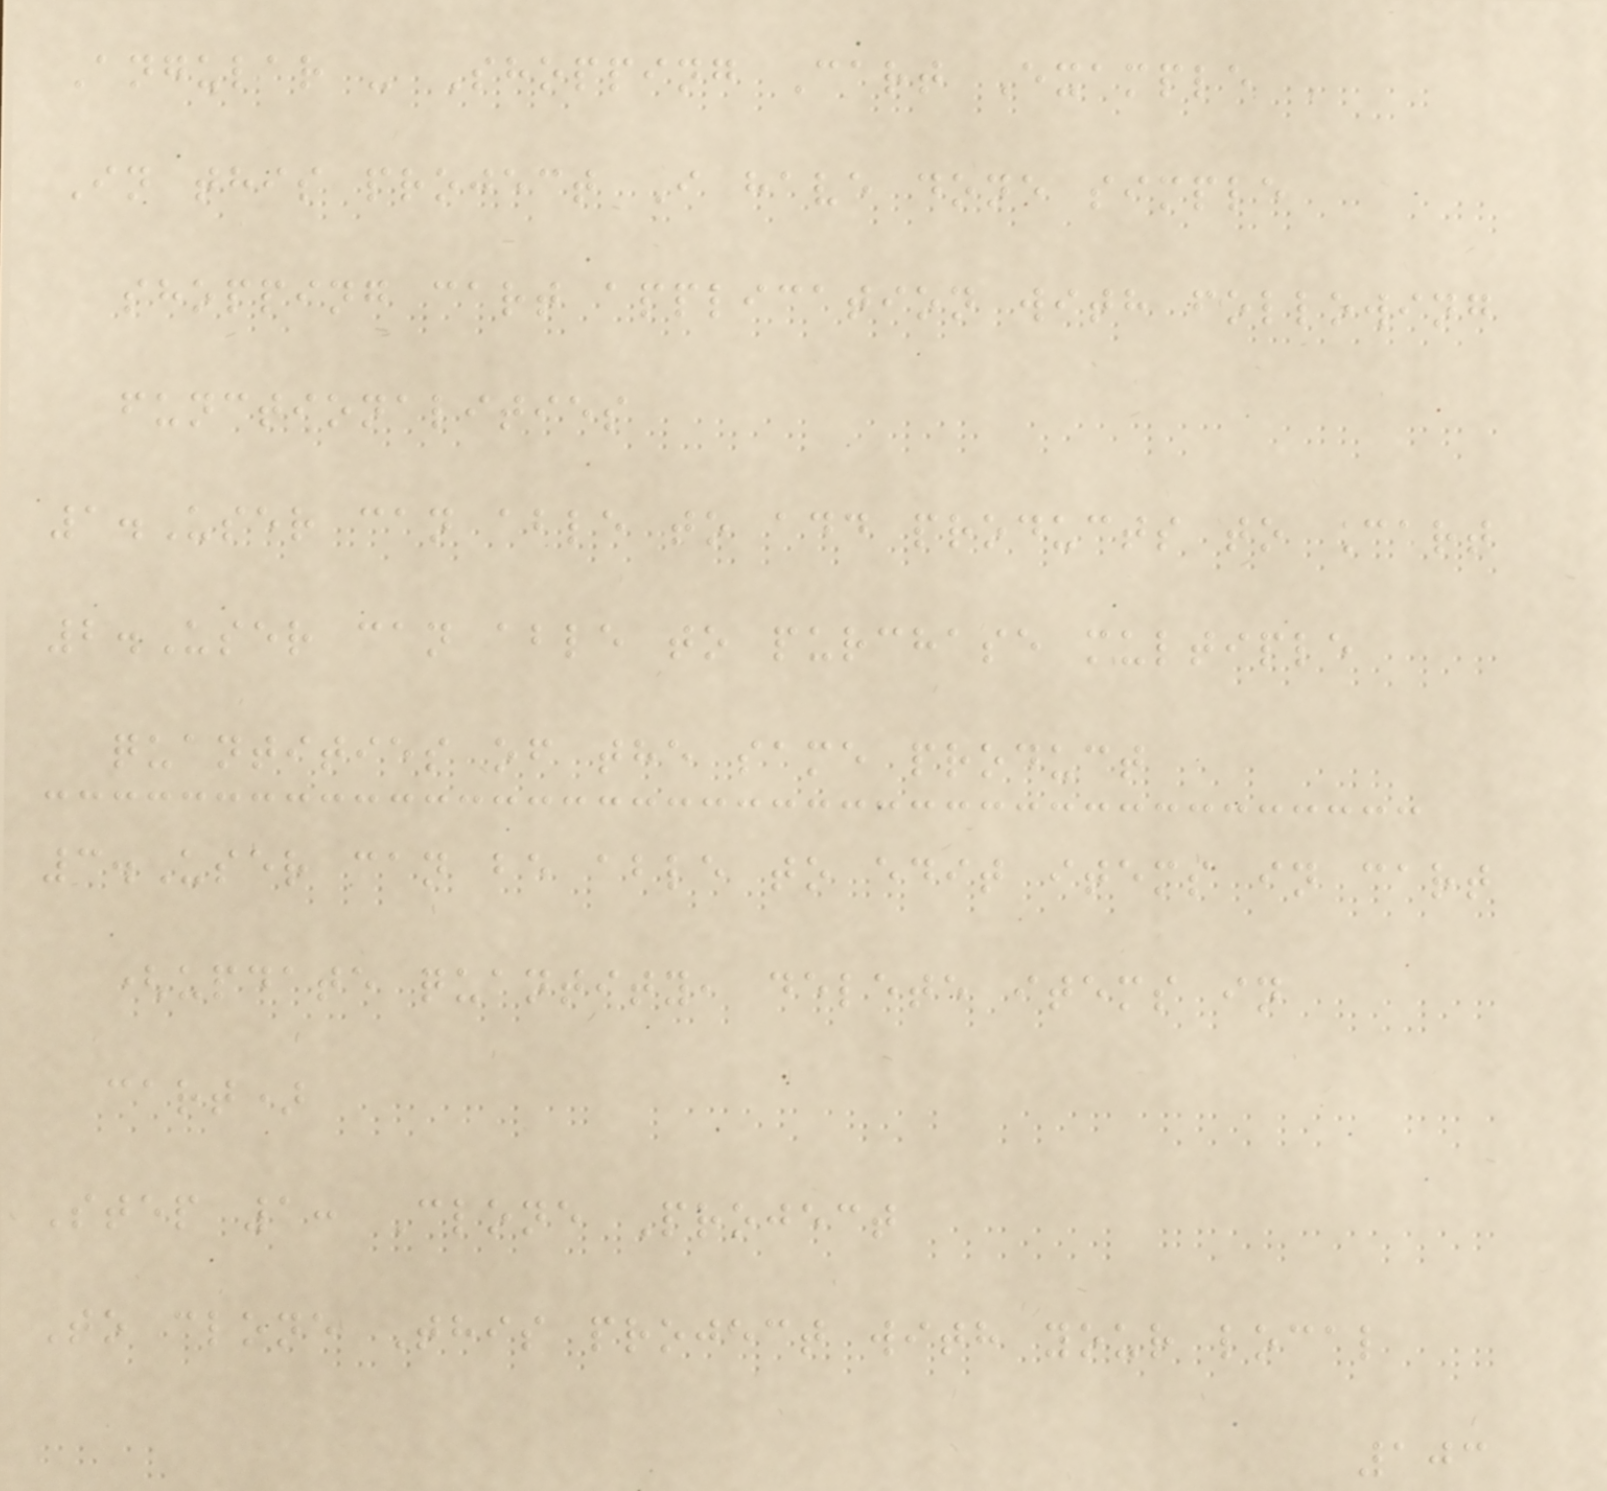Angular - Shopping Cart Example
In this project I have done simple
shopping cart application with following
functionalities
1.User can able to add products to Cart
2.User can able to purchase multiple
quantities of the same product
3.User can be able to edit items in cart
(update quantity, delete items in
cart)
Step 1: Clone Project
To clone This project with your local
103
